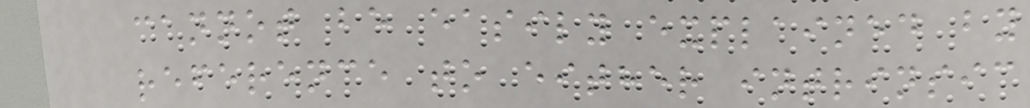cannot be easily explained by
reference to either intrinsic
